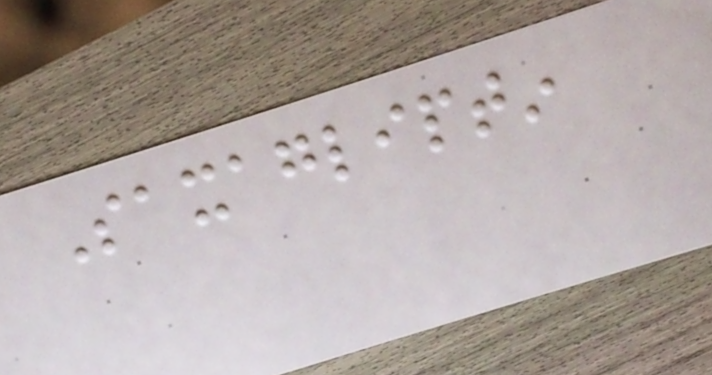Saxagliptin
